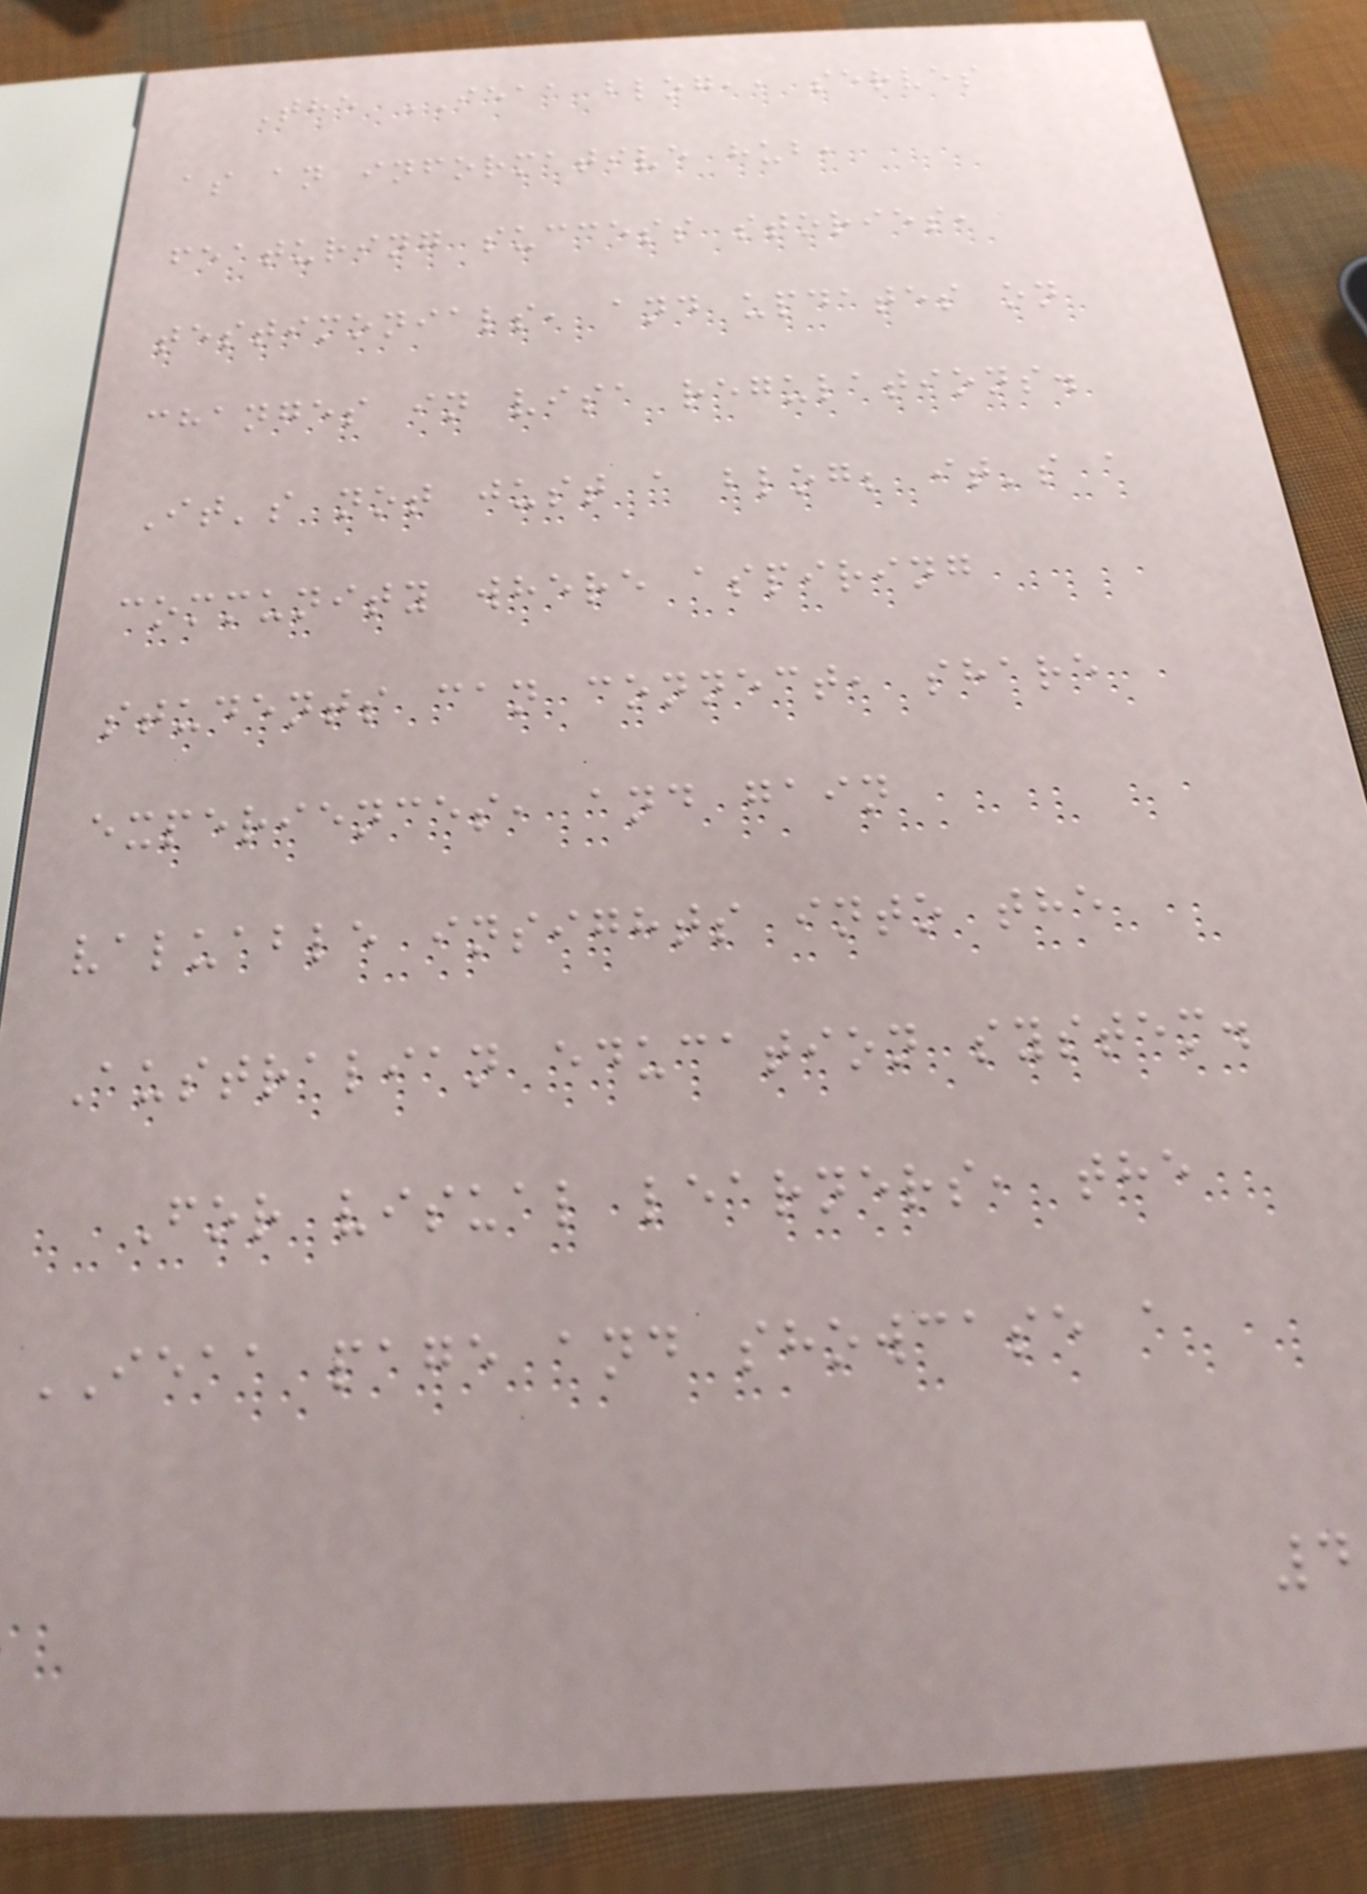The IEAA blog,, serves
as an informative hub,
featuring success stories,
testimonials, and updates on
changes in visa regulations.
It's not just a blog; it's a
community where aspiring
students can connect, share
experiences, and gain
valuable insights into the
Australian education system.
For visual learners, the
IEAA page and showcase a
4
